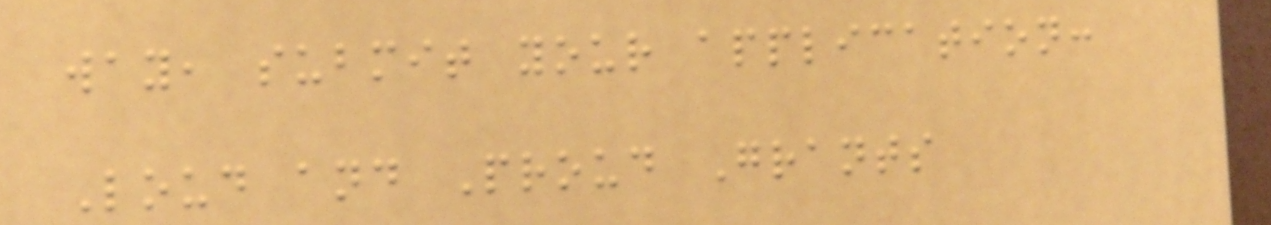way, submit your application:
Loud and Proud Grants
